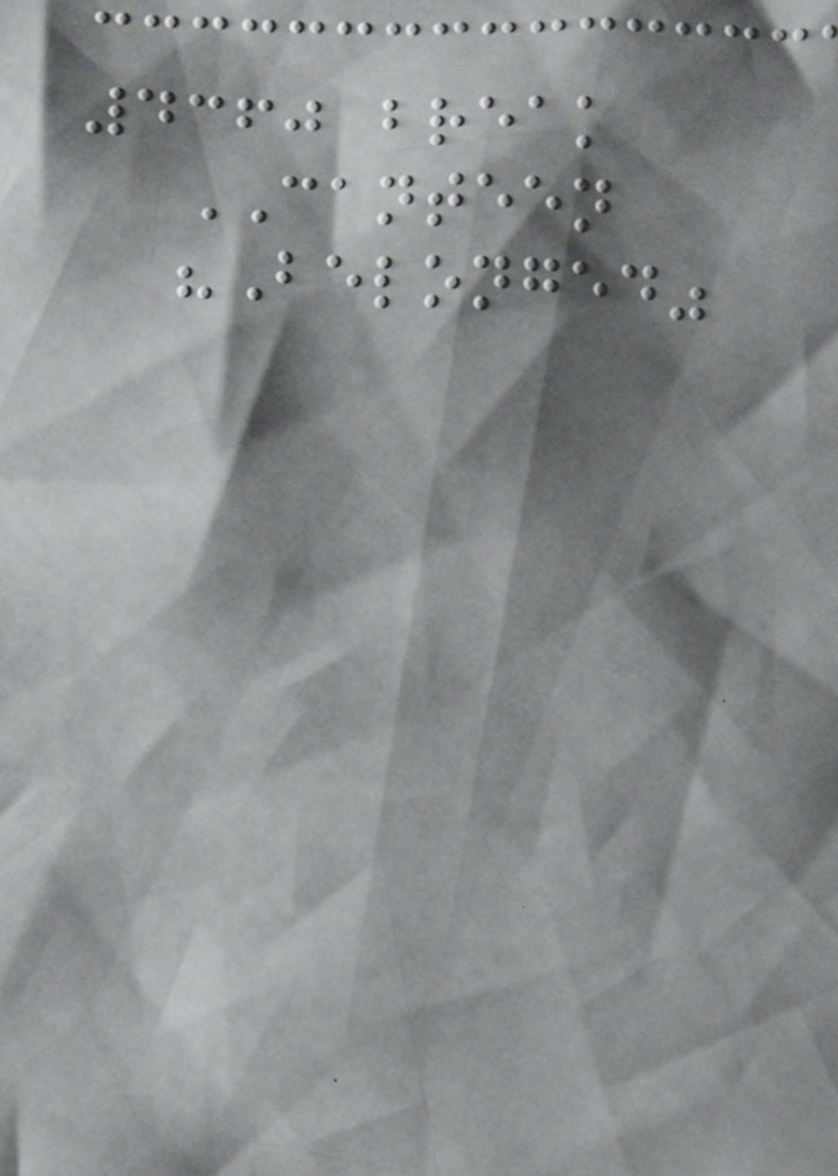4360 break
CANTEEN
"Belonged"
